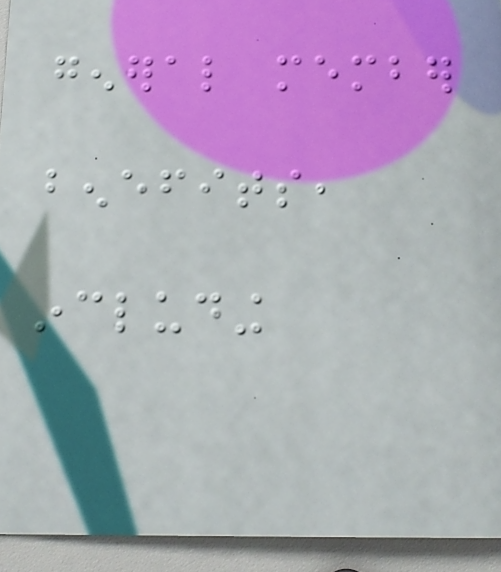general member
benefits,
including
